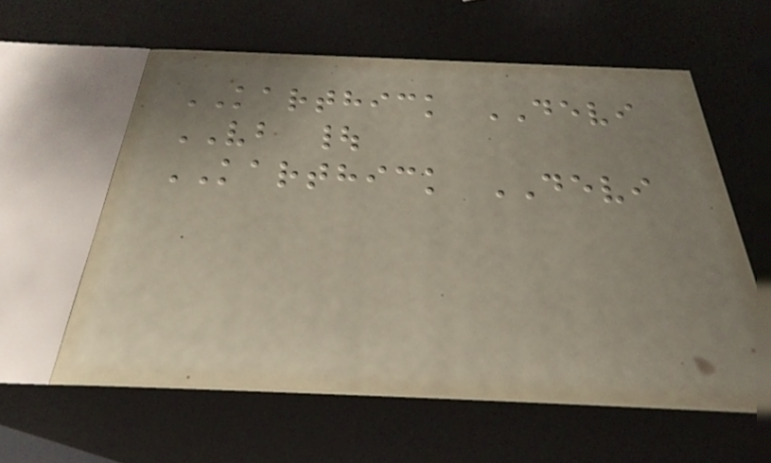KARTHICK DEVI
VB |
KARTHICK DEVI
